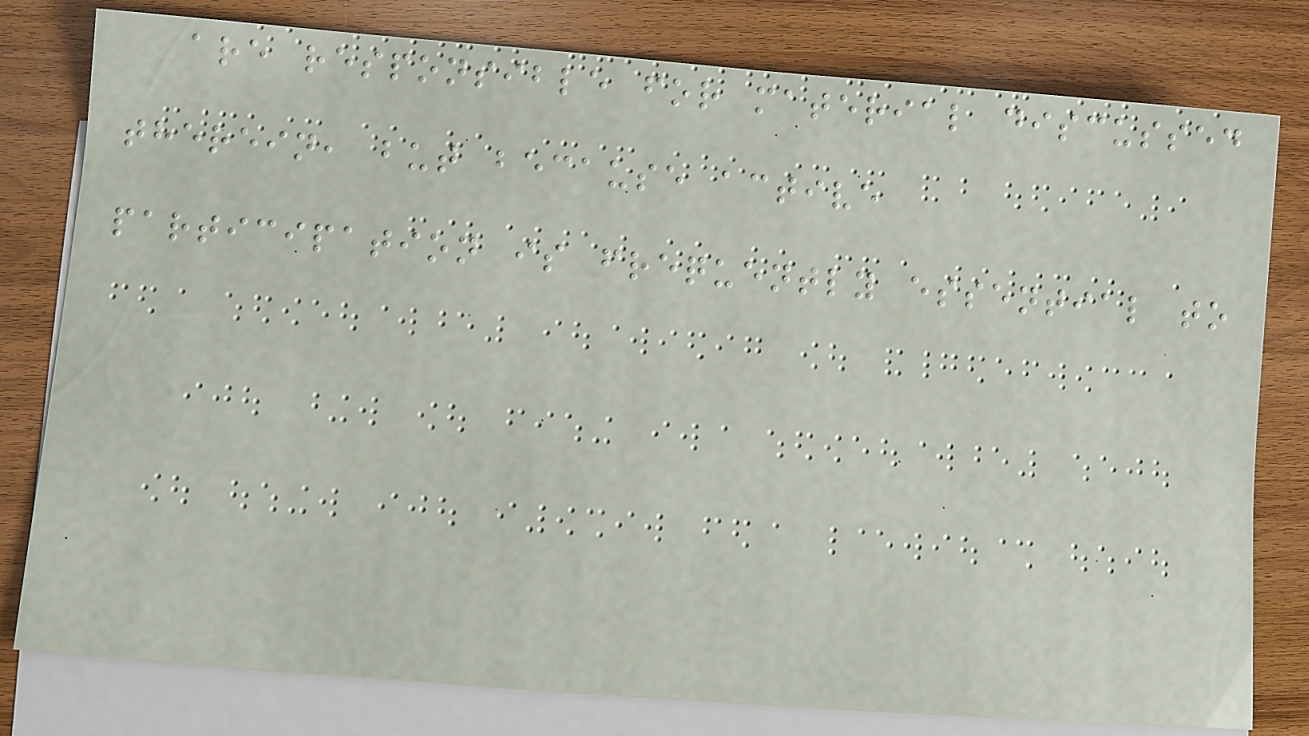are responsible for material discussed
therein, but because active
participation is frequently essential to
